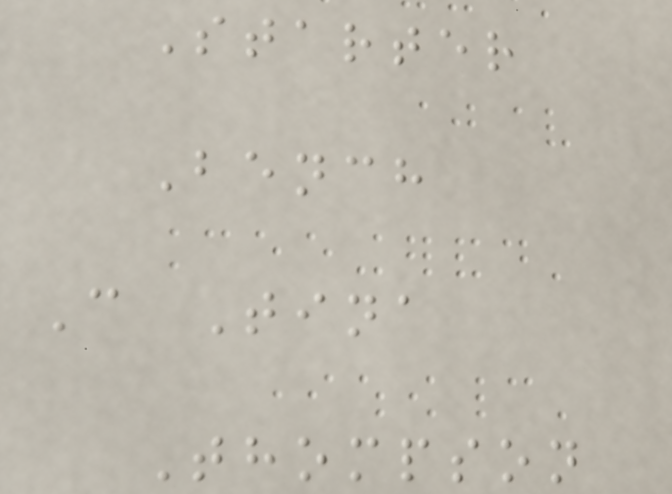Starter
Bench
C Tina
Thompson
